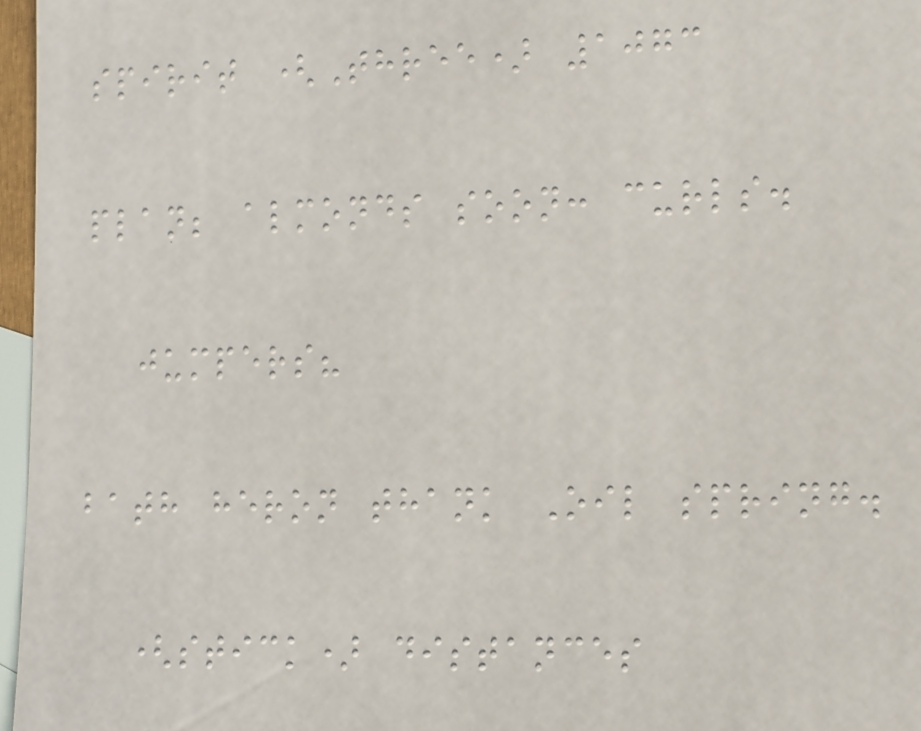spirit (Three) 1073
plan; almonds soon: curls.
jumpers?
bath heron thank Oil spring.
(stick) distances
